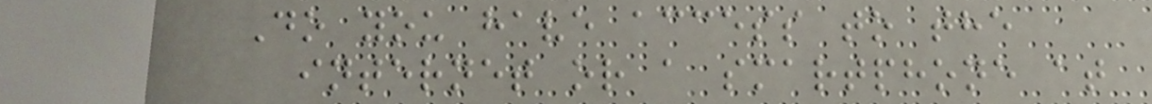Do you have access to the
internet or a smartphone at
